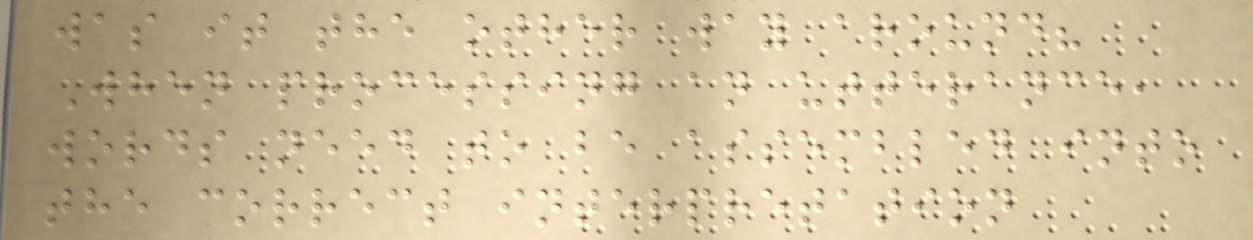was it the other way around?
When processing an utterance,
words need to be assembled into
the correct interpretation
